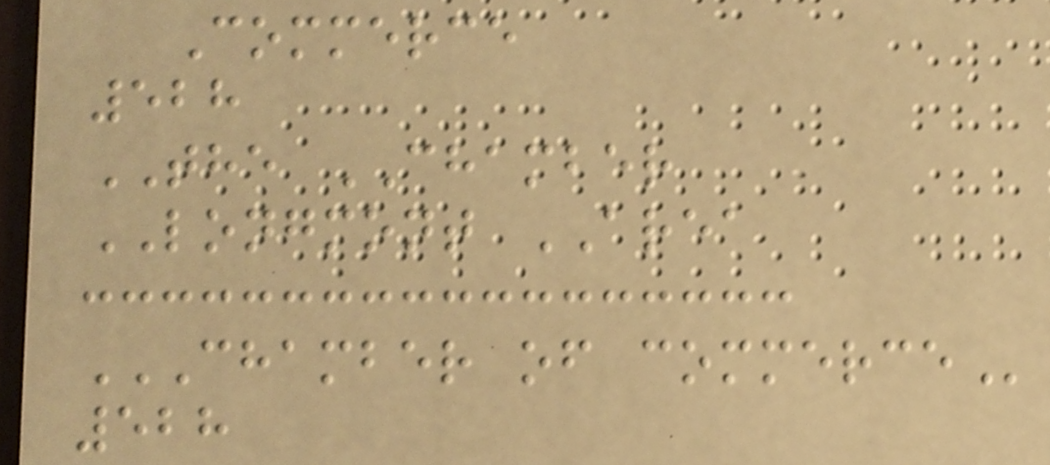Commerce
528
THE CHAMBER
LONGMONT AREA
CHAMBER OF COMMERCE
528
